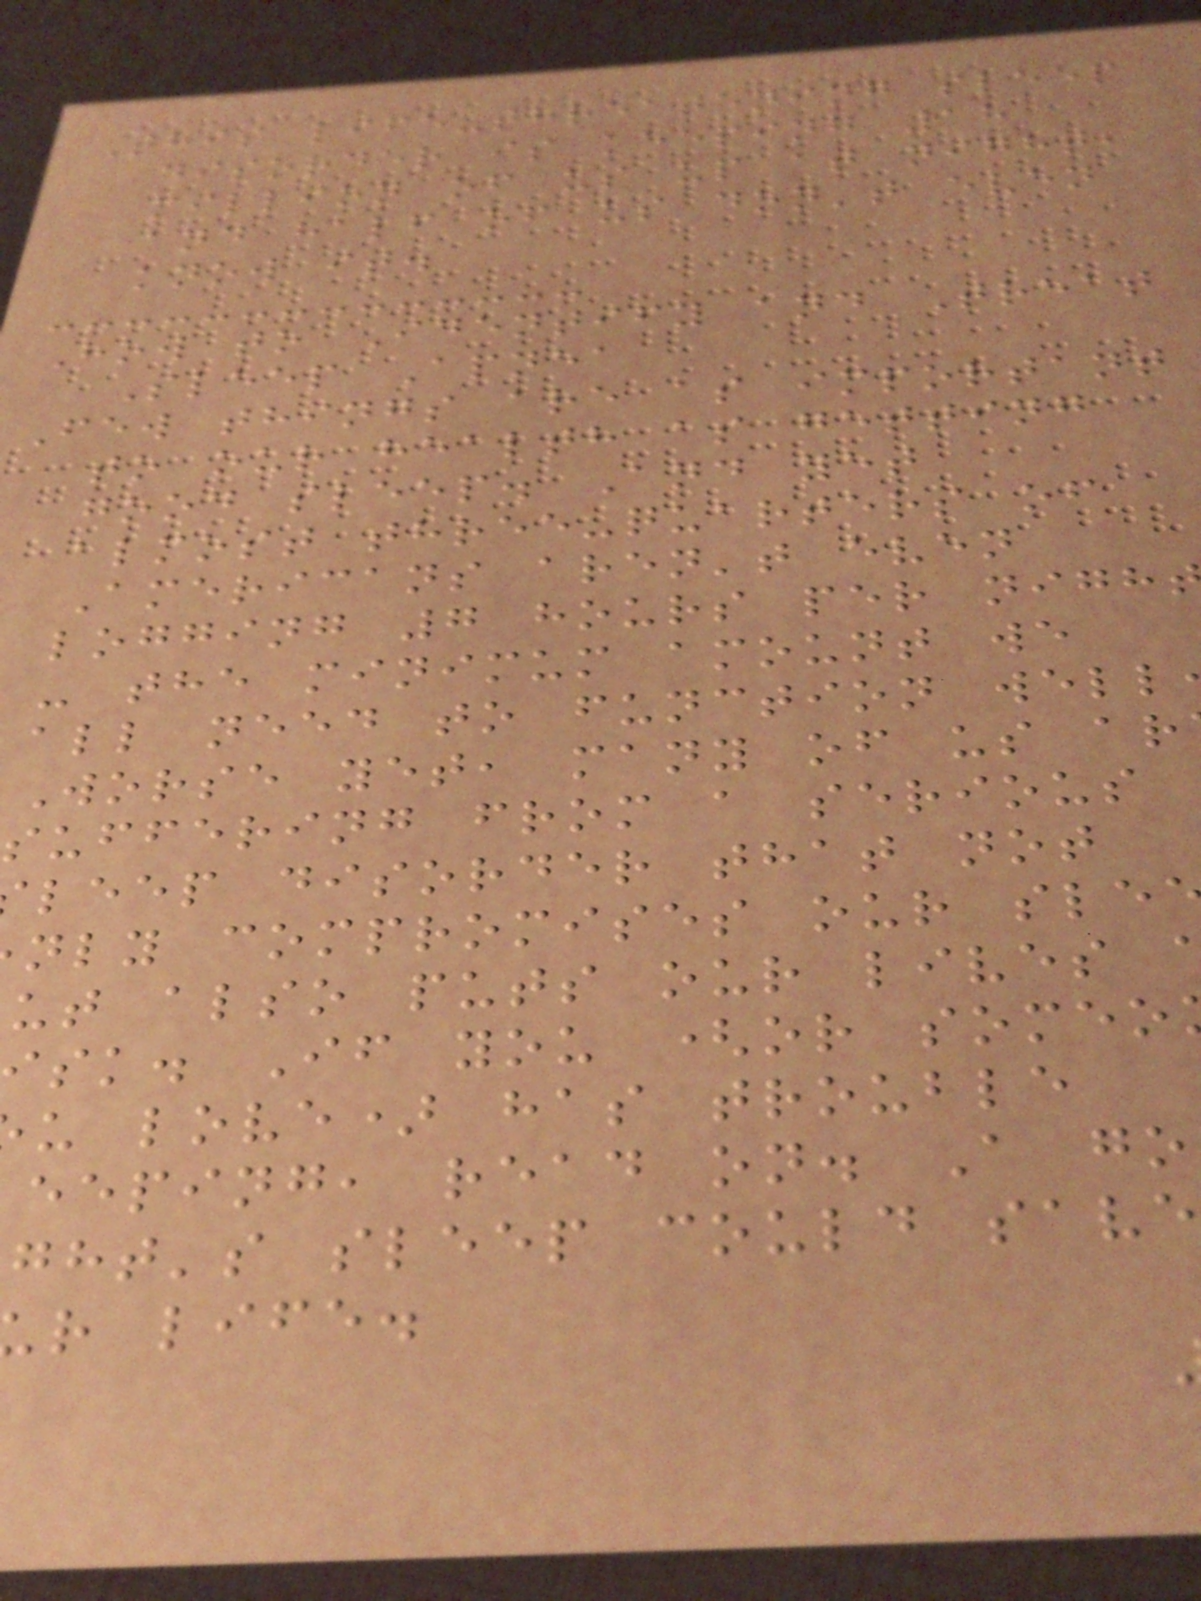This life-threatening sleep
disorder is keeping 18
million of us up at night,
and half of us don't even
know it.
How to Identify and Treat
Sleep Apnea
Few things are as important
to our health as getting
good sleep. And yet
almost three-quarters of
Americans aren't even
logging 7 hours per nigh
- the minimum amount we
all need to function well
Worse yet, many of us ar
suffering from a serious
leep disorder that not
nly compromises our sle
ut also puts our lives
sk. If you (or someo
u love) has trouble
eeping, read on. A go
ght's sleep could save
r life.
